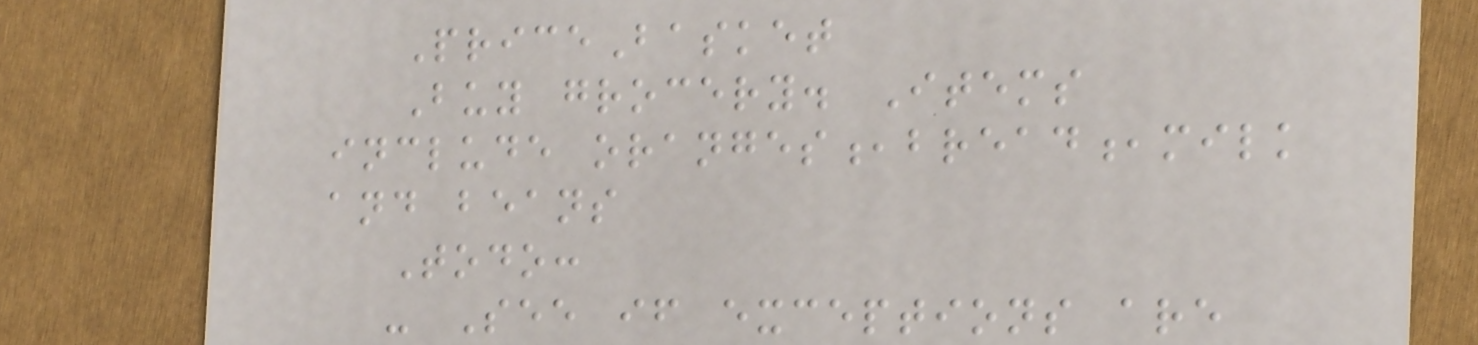PriceBasket
Buy grocery. Items
include oranges,bread,milk
and beans
Todo:
- See if exceptions are
